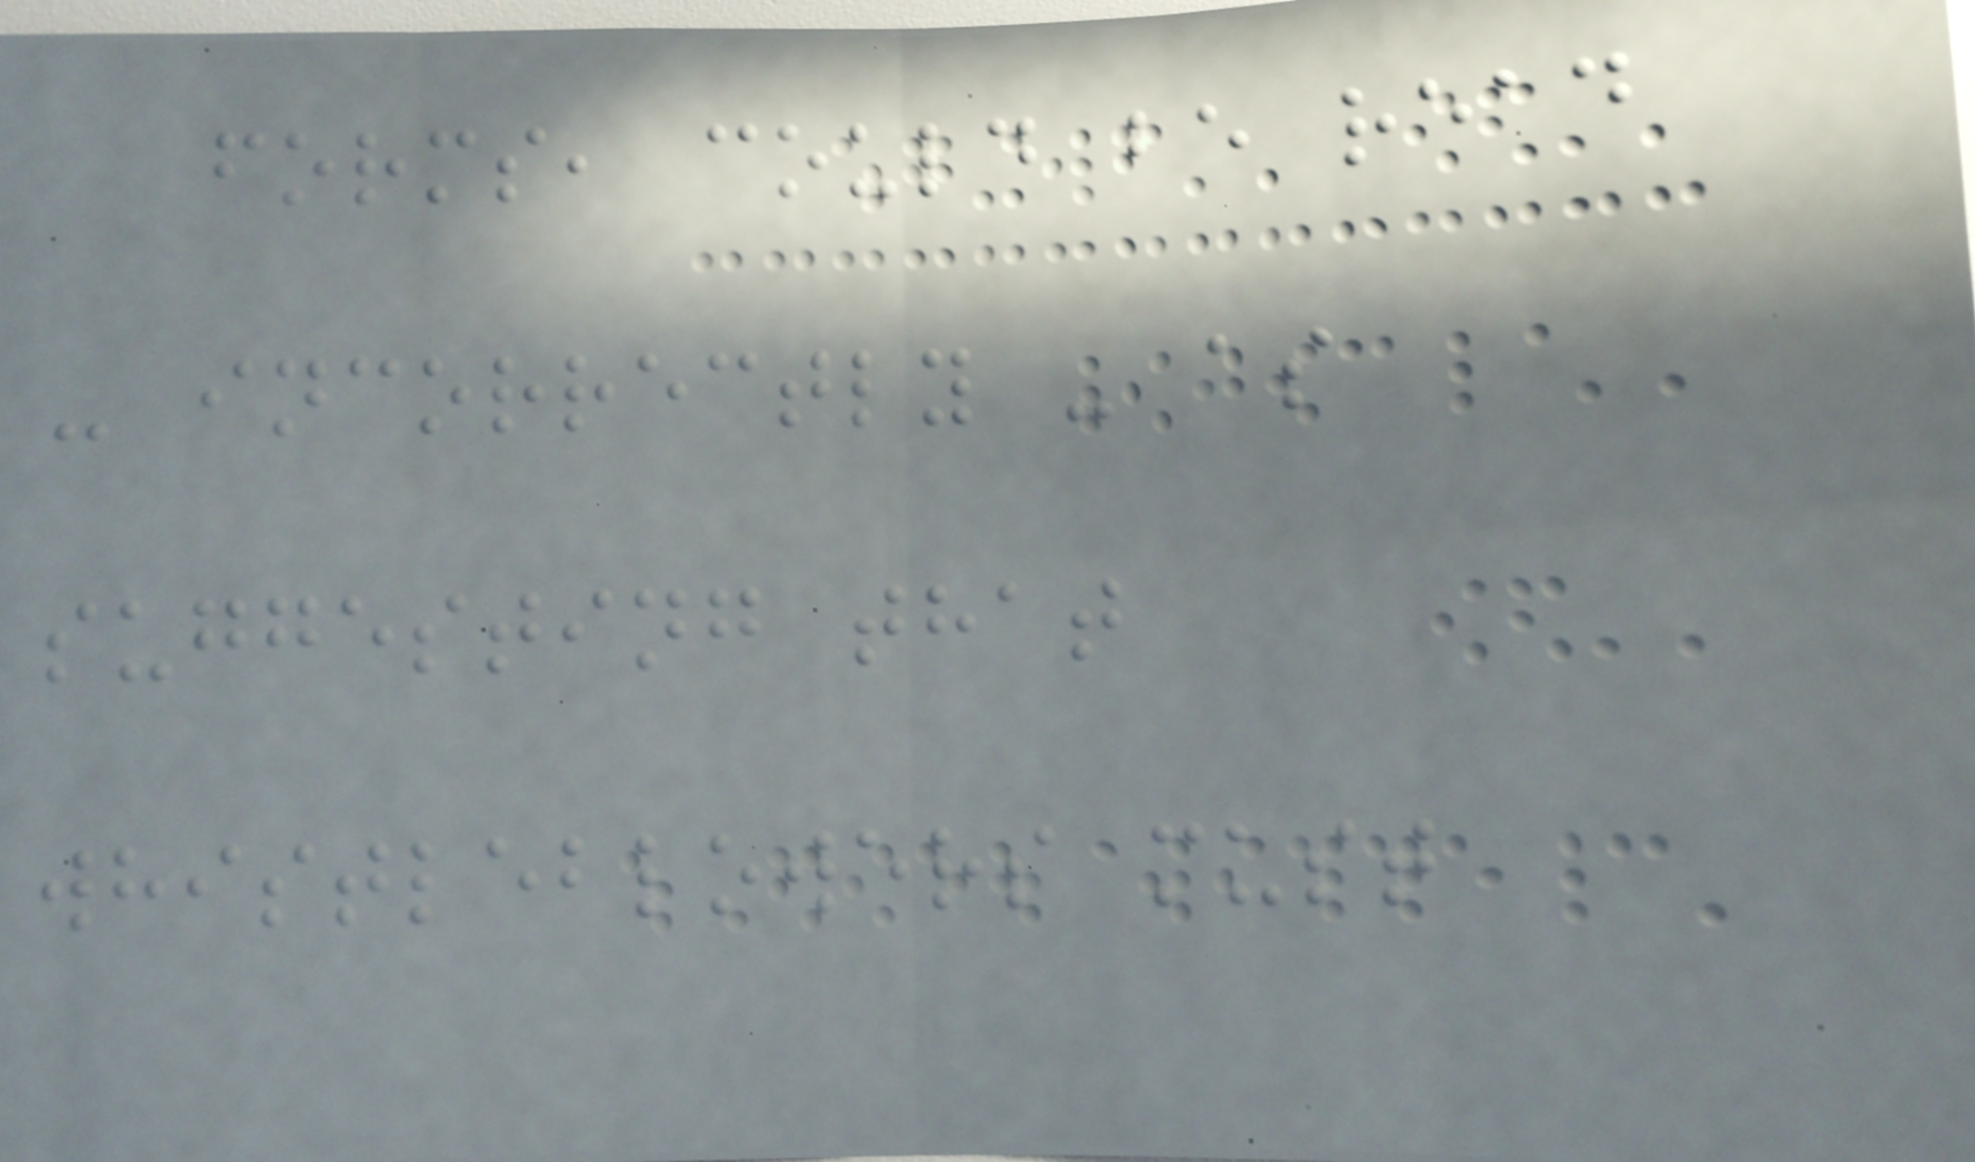forms, could be read
- incorrectly - as
suggesting that
whistleblowers must
